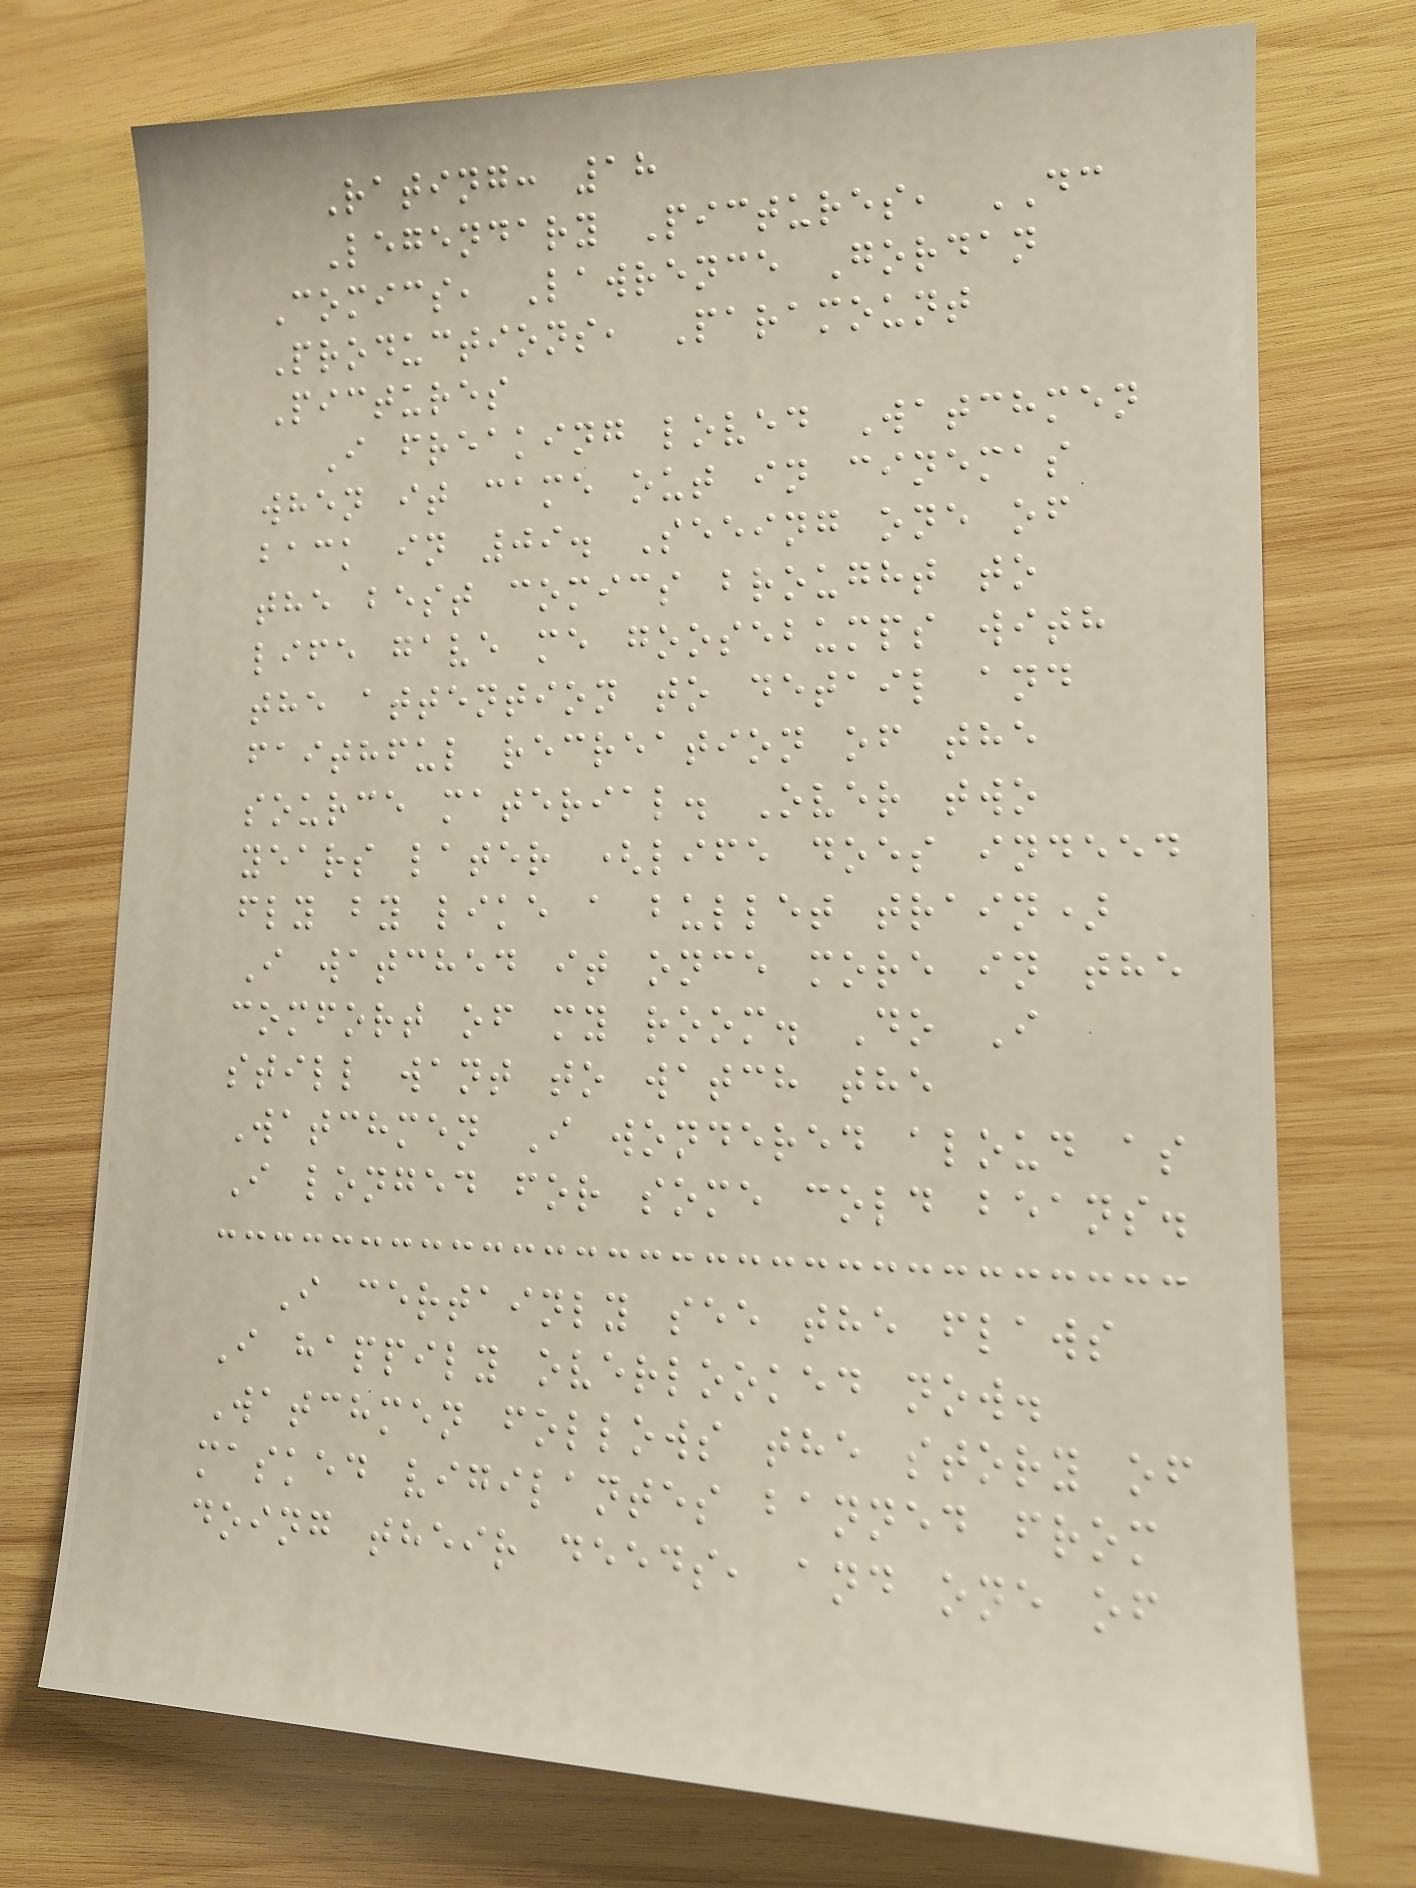Rating: 18
Legendary Pictures, DC
Comics, Lawrence Gordan
Productions, Paramount
Pictures
I freaking loved Watchmen
when it came out in cinemas
back in 09. Seeing one of
the best comics brought to
life gave me goosebumps with
the attention to detail and
faithful recreation of the
source material. Over two
years later (life does indeed
fly by like a bullet train)
I watched it once more in the
comfort of my room. Do I
still want to watch the
Watchmen I wondered aloud as
I longed for some cold beans.
I certainly see the flaws
I happily overlooked now.
Watchmen follows the story of
masked vigilantes banned from
doing their deeds, and one of
